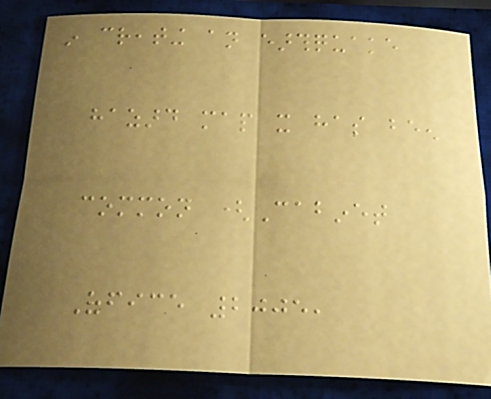in creating an earthquake
hazard map it has been
common (Cabinet
Office 2005,
